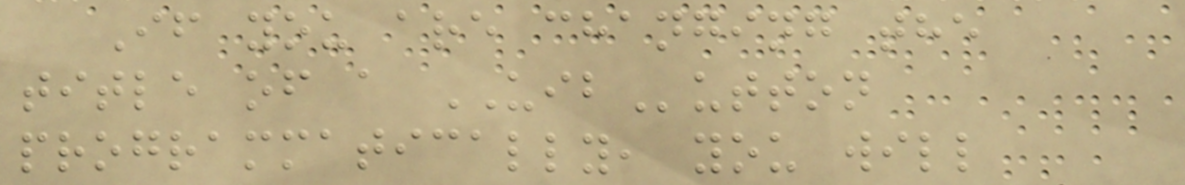If you are changing the
title of a UIButton
programmatically, you will
